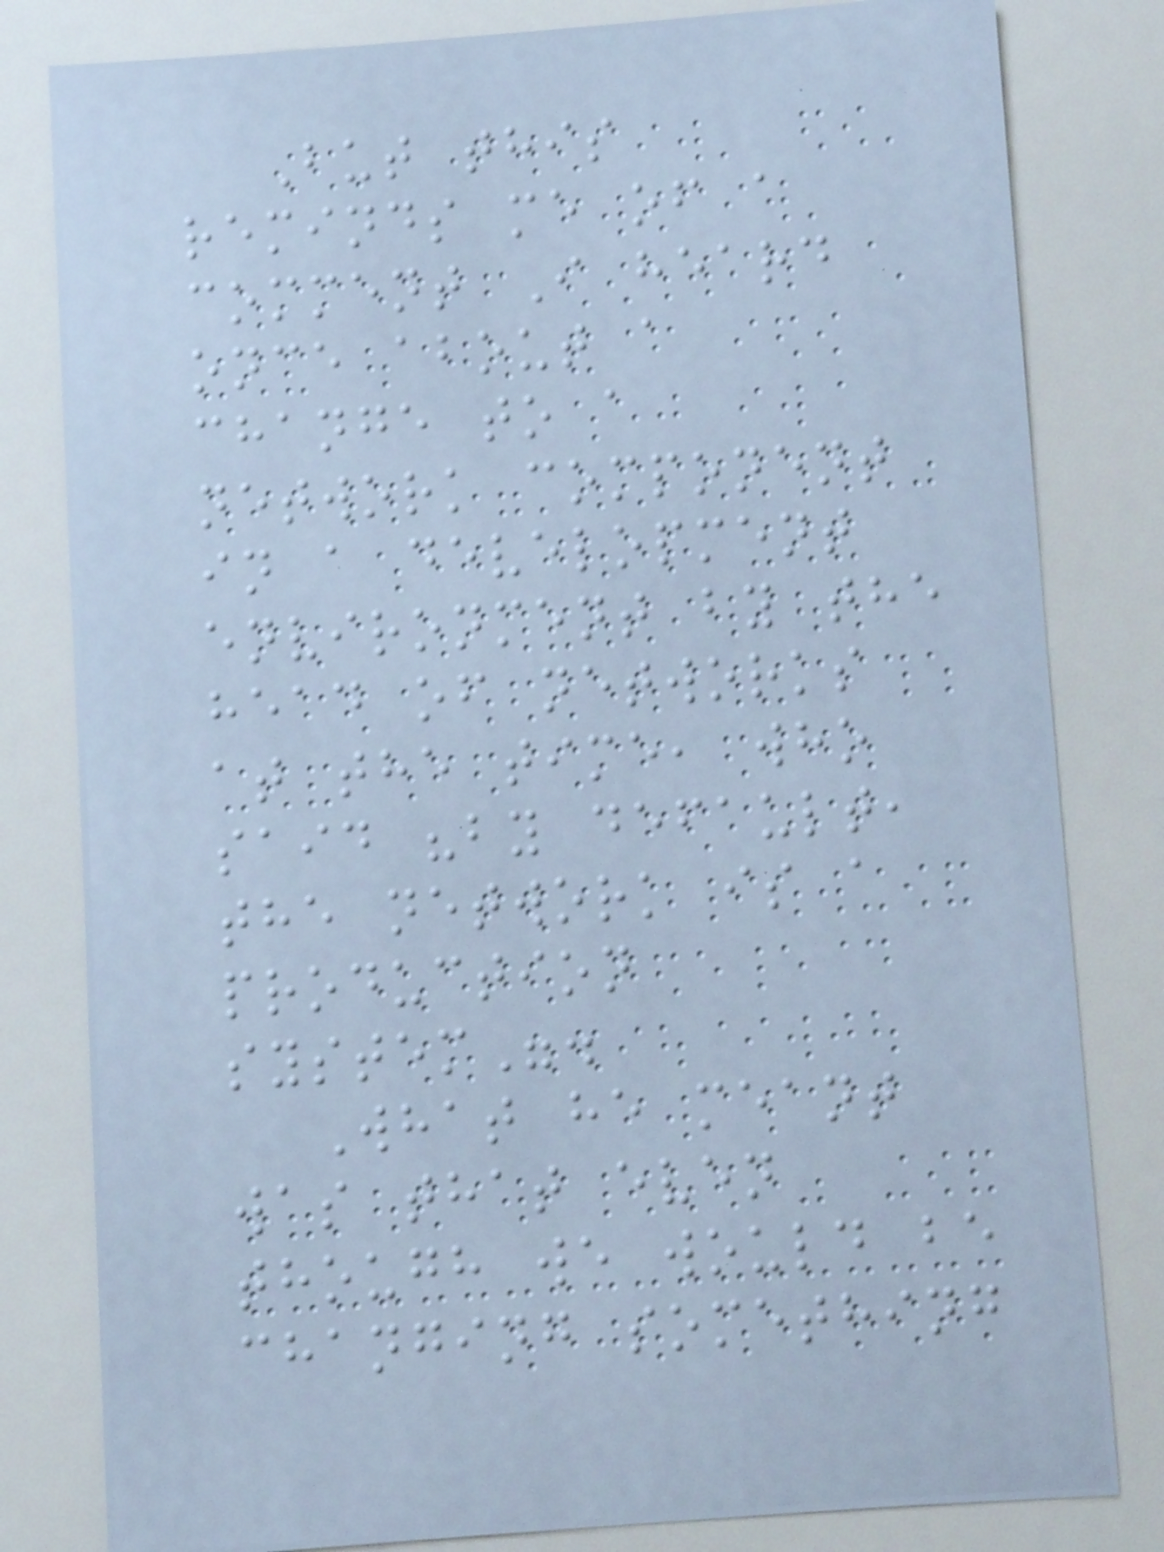But this
reminds me of a
comment I heard
once about a
change to a
network component
in a development
environment by the
head of networks
at the time, who
said "by default,
the network is a
production
system".
What he meant
was that even
though we would be
changing something
